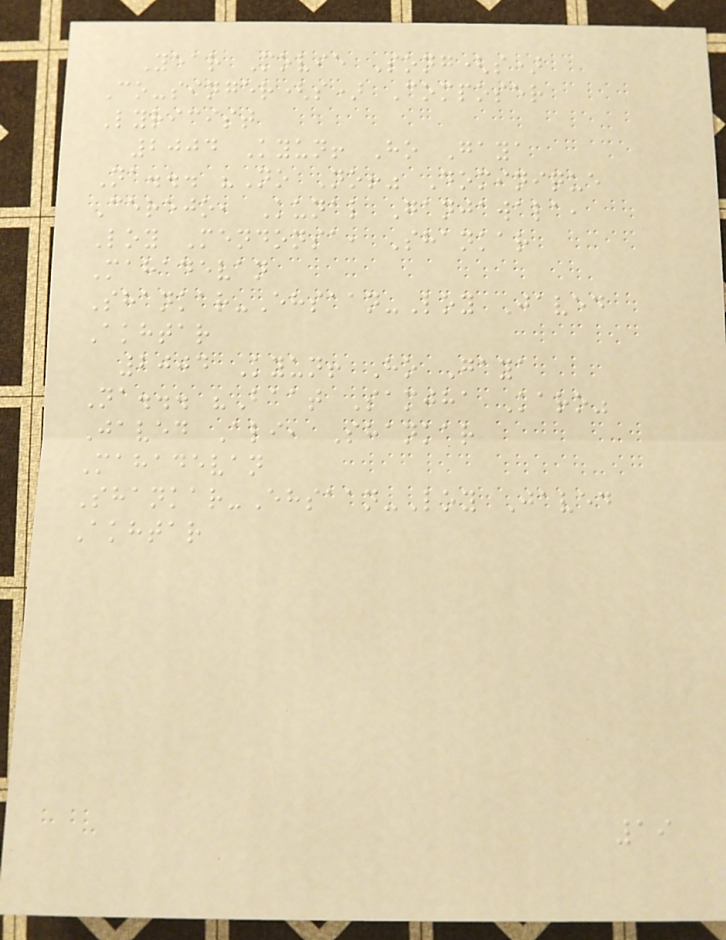Year Movie Song(s)
Co-singer(s) Composer
Lyricist
2004 Kyun! Ho Gaya
Na... "No No!" Dominique
Cerejo, Kunal Ganjawala,
Loy Mendonsa, Shankar
Mahadevan
Shankar-Ehsaan-Loy Javed
Akhtar
2004 Kyun! Ho Gaya
Na... "Baat Samjha Karo"
Javed Ali, Shankar
Mahadevan
Shankar-Ehsaan-Loy Javed
Akhtar
19
